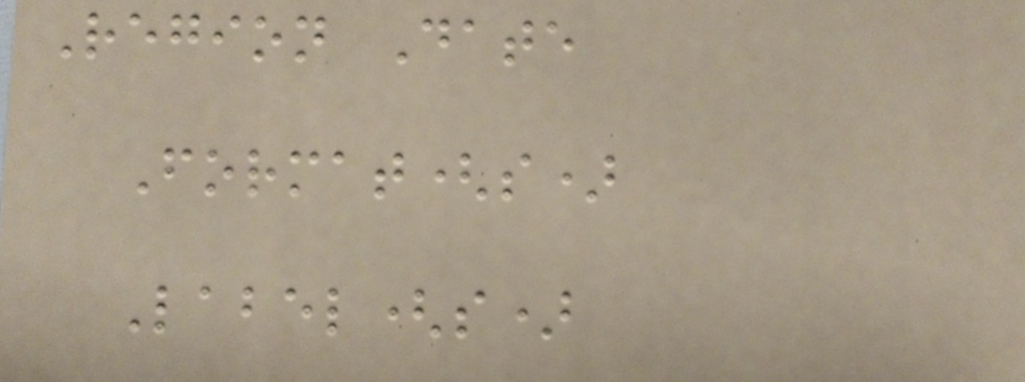Region Date
Format(s)
Label(s)
